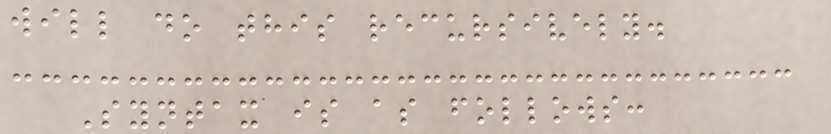will do this recursively.
Syntax is as follows:
